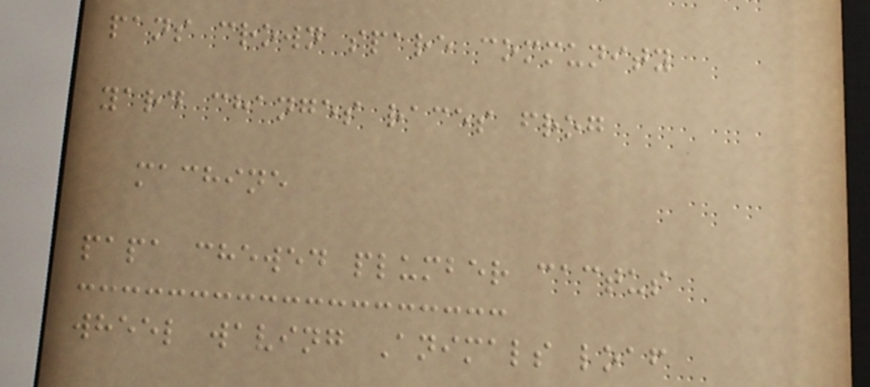pans crown spare community
yard changes races frog
machine
papa chewed plumber cactus
wheel waving Animals loaf
